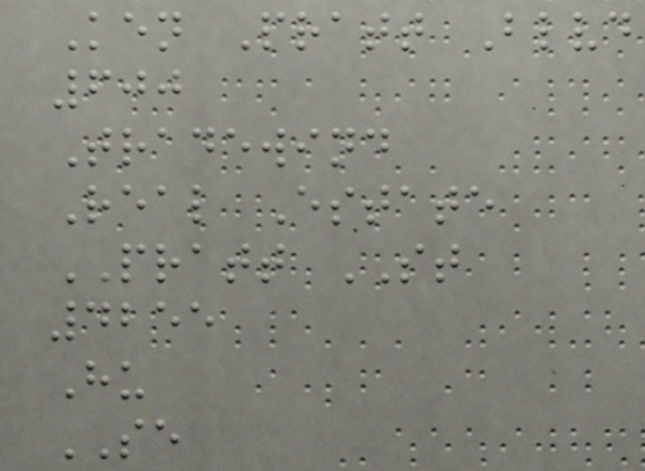Ken Pratt Blvd
600
Tradewind
Real Estate
PRATT ST
4255
Hu
SE
